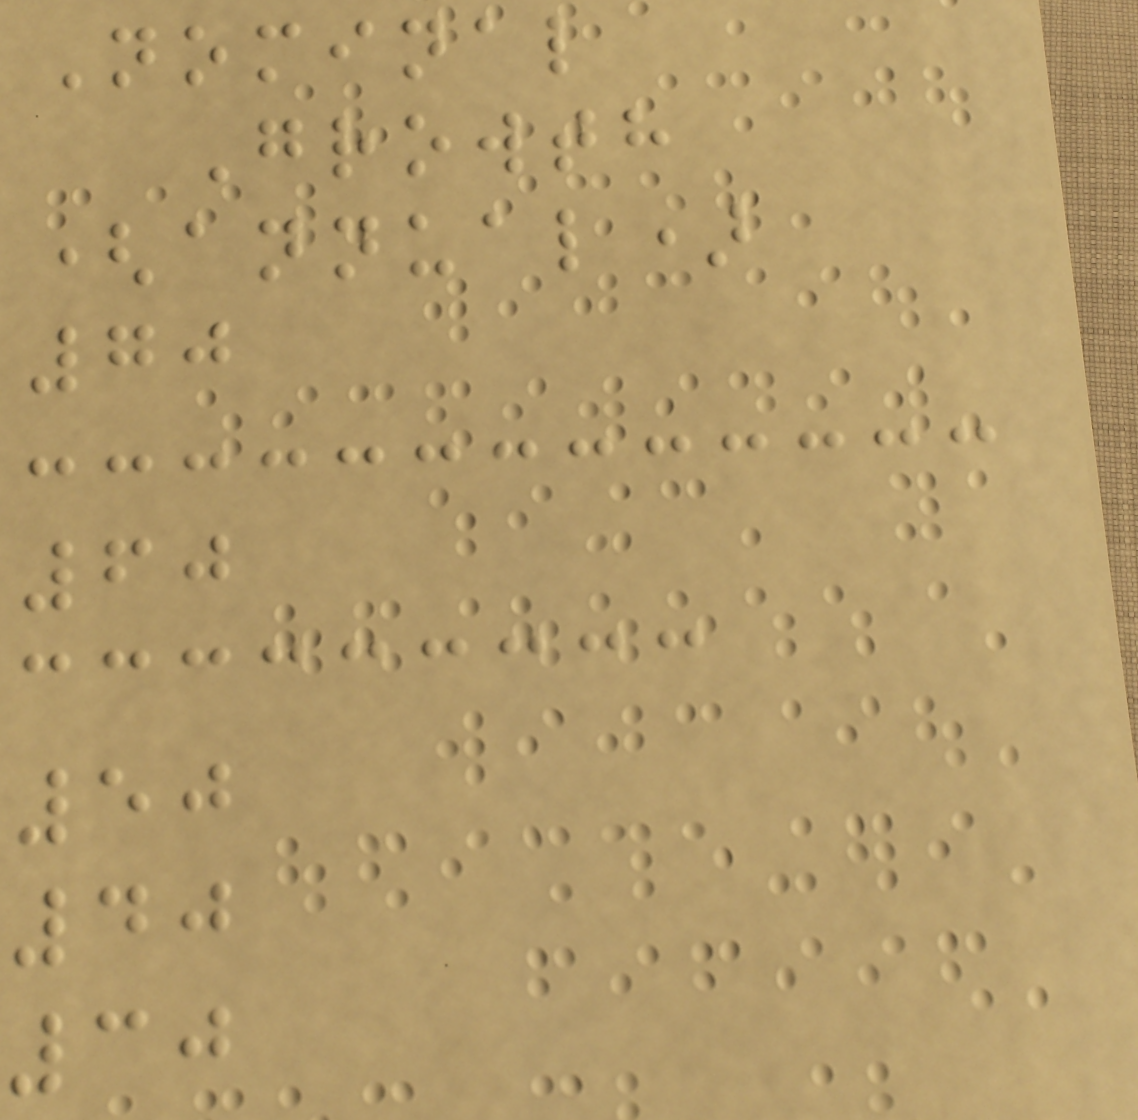Nominal
Growth
(annual)
70
60
50
40
30
